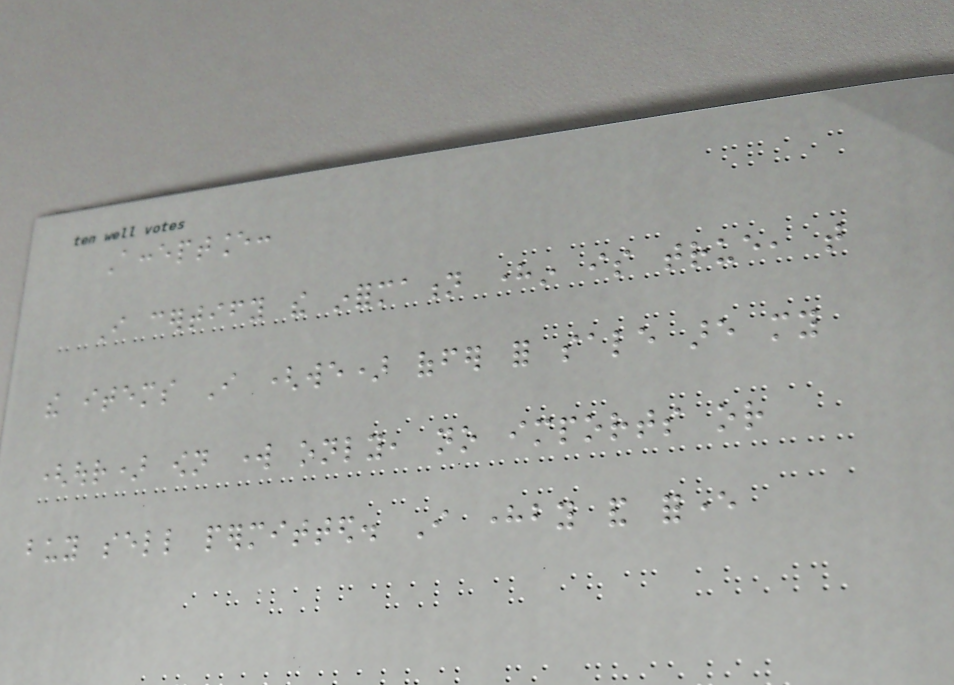Acceptance:
I certify the information herein is true, that
the items I (we) offer for sale are my
(our) own work only, no imports or
buy sell permitted. I hereby and forever
